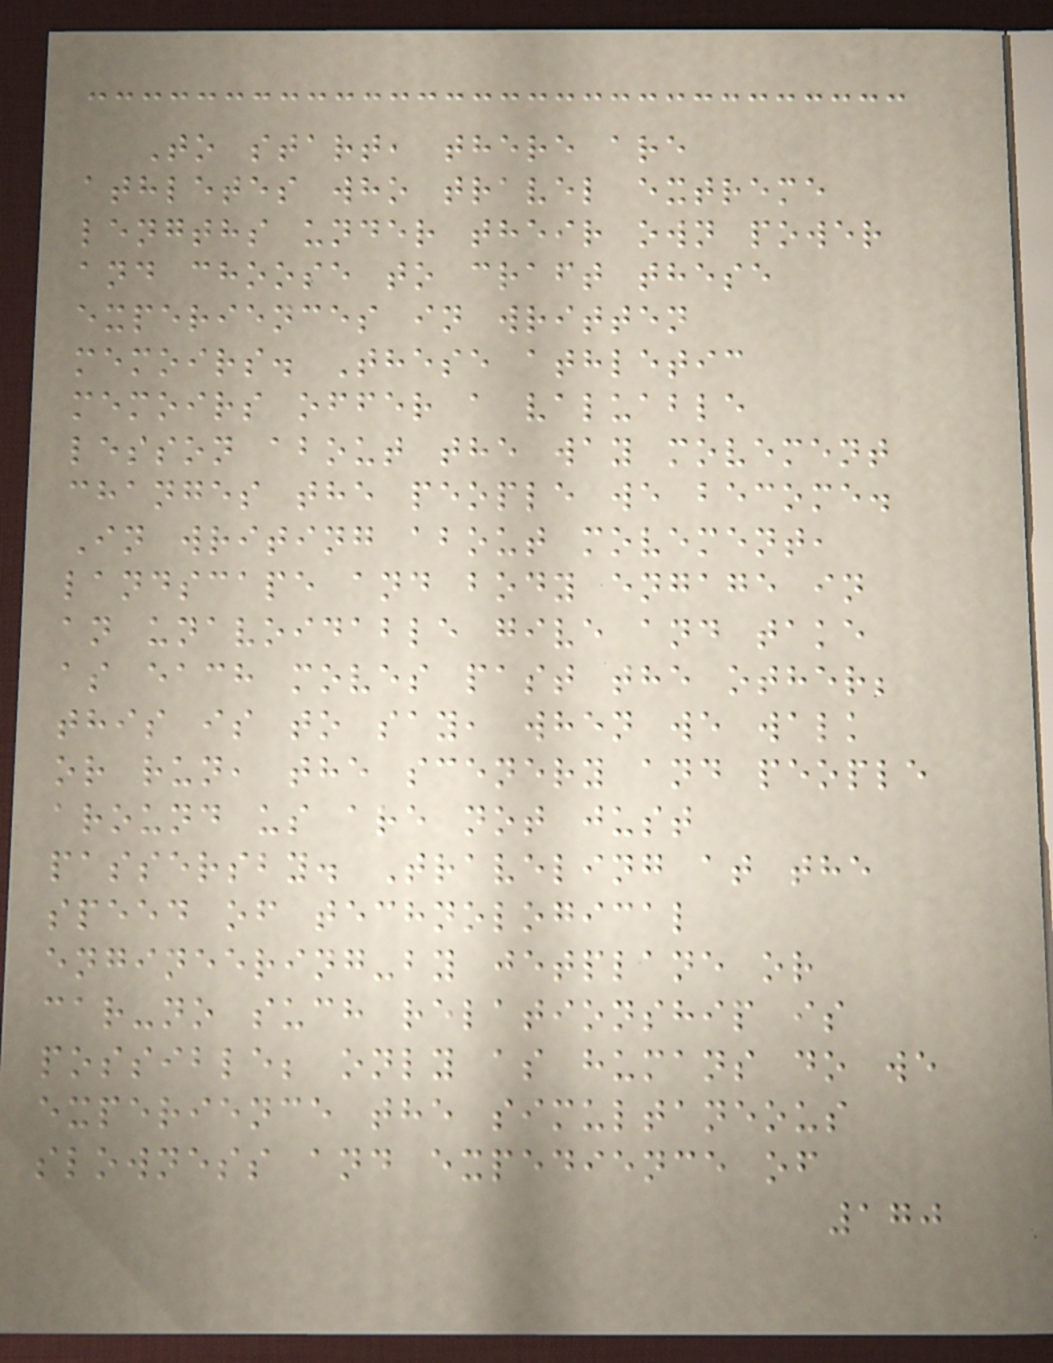To start, there are
athletes who travel extreme
lengths under their own power
and choose to craft these
experiences in written
memoirs. These athletic
memoirs offer a valuable
lesson about the way movement
changes the people we become.
In writing about movement,
landscape and body engage in
an unavoidable give and take
as each moves past the other;
this is to say, when we walk
or run, the scenery and people
around us are not just
passersby. Traveling at the
speed of technological
engineering-by jetplane or
car-no such relationship is
possible; only as humans do we
experience the simultaneous
slowness and expedience of
170
